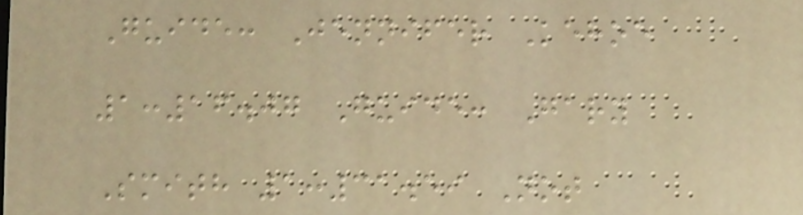Guide: Jennifer Kehoe
1:16.07 Guide: Gary
Smith 1:31.59 Not
